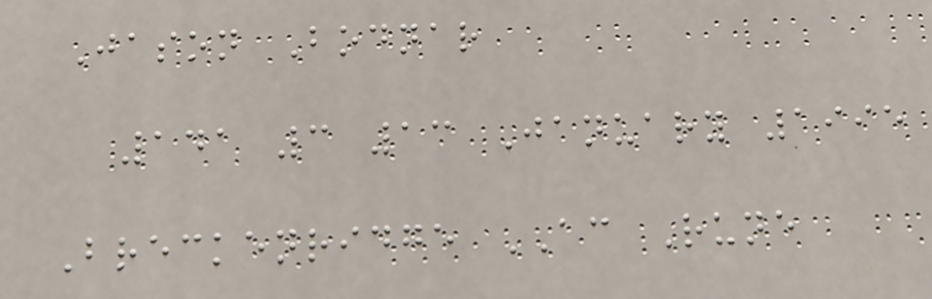Jason Bodnar
141 3 13 January 1995
Breckenridge AC Rune
